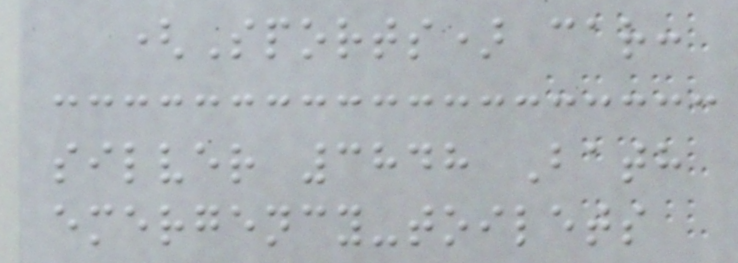(Sports) car:
silver 3848 Bath
emergency-toilets
